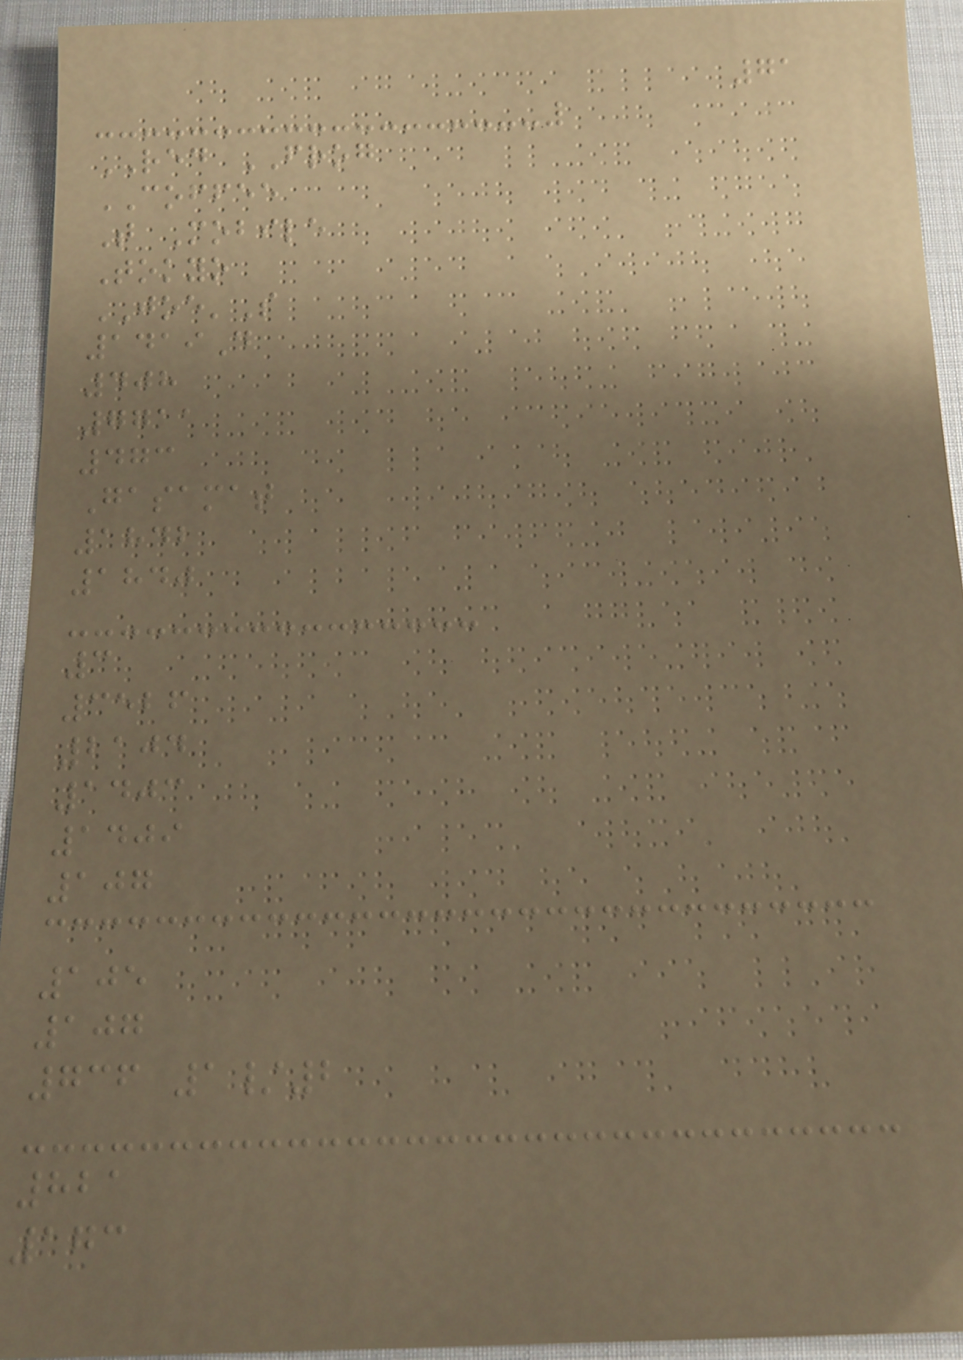71
RED FROG
COFFEE
T Mobile
Tokyo
JOE'S
1419D
408
7711
473
Gasamat
1842
1840
3
3526
2104
1403
1409
107
105
107
736 1/2
821
173
